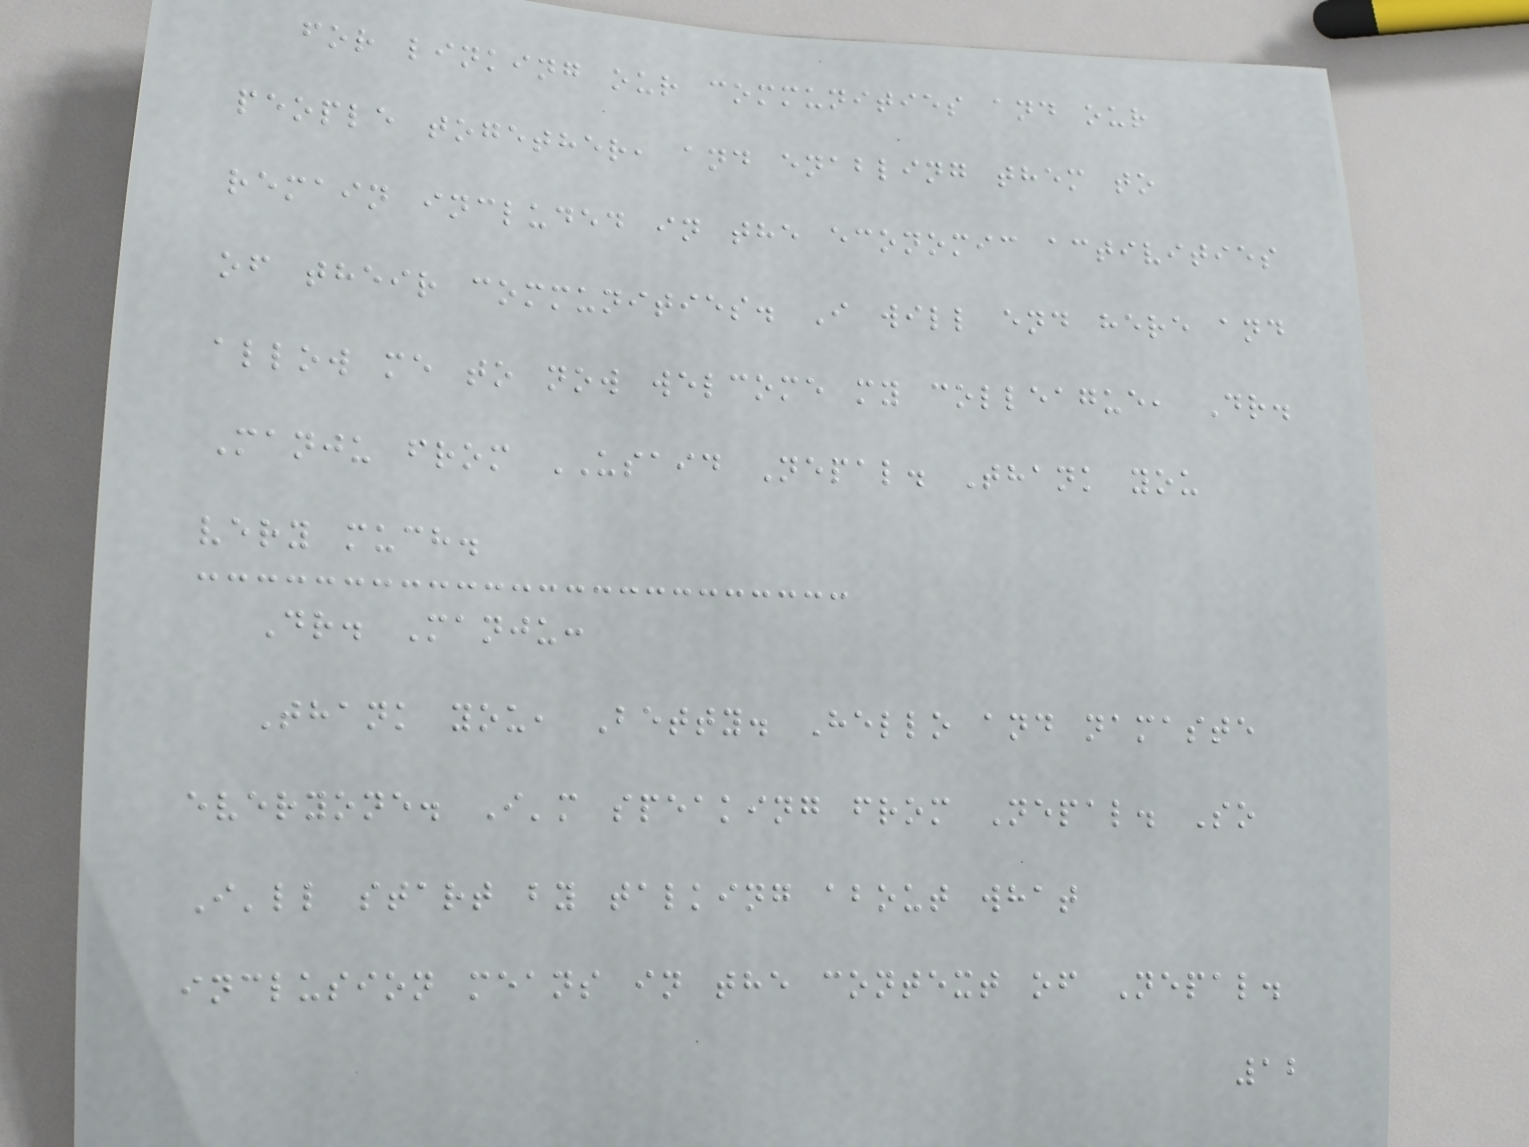for linking our communities and our
people together, and enabling them to
remain included in the economic activities
of their communities. I will end here and
allow me to now welcome my colleague, Dr.
Manju from USAID Nepal. Thank you
very much.
Dr. Manju:
Thank you, Betty. Hello and namaste
everyone. I'm speaking from Nepal. So
I'll start by talking about what
inclusion means in the context of Nepal.
12
